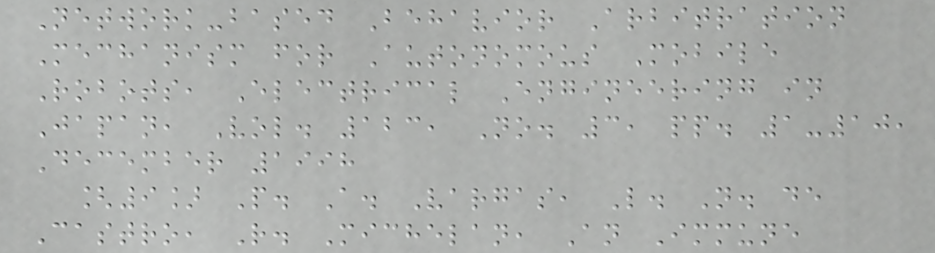Network-based Behavior Arbitration
Mechanism for Autonomous Mobile
Robots, Electrical Engineering in
Japan, Vol. 123, No. 3, pp. 1-10,
December 1998
[9] P. A. Vargas, L. N. de
Castro, R. Michelan, An Immune
